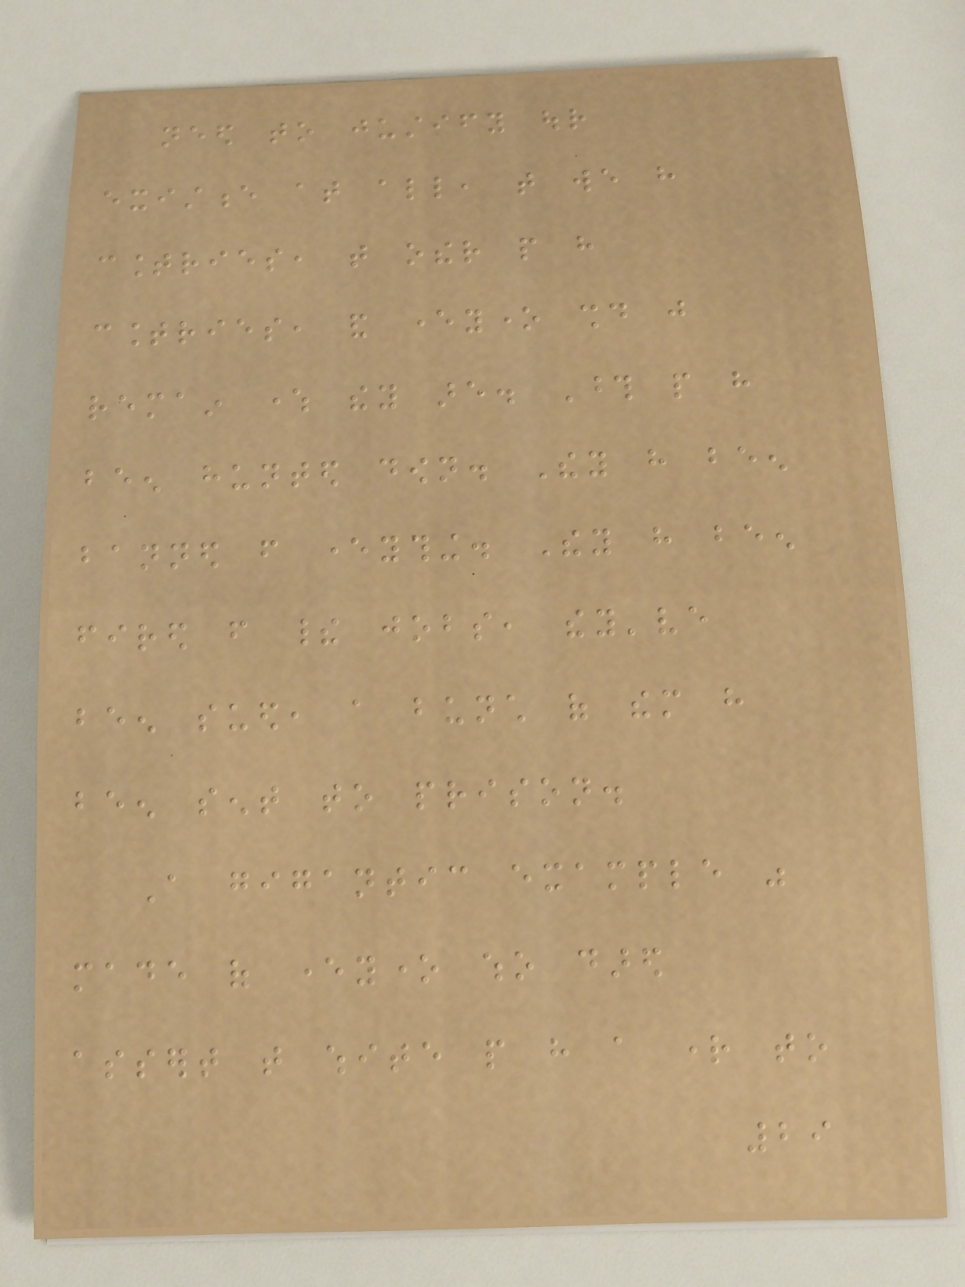need to justify our
existence at all, that we have
countries, that other people have
countries, and everyone should just
remain where they are. Those people have
been hunted down. They have been
banned from everything. They have been
fired from their jobs, they've
been sued, a bunch of them have
been sent to prison.
A gigantic example was
made of everyone who dared
assert that white people have a right to
29
